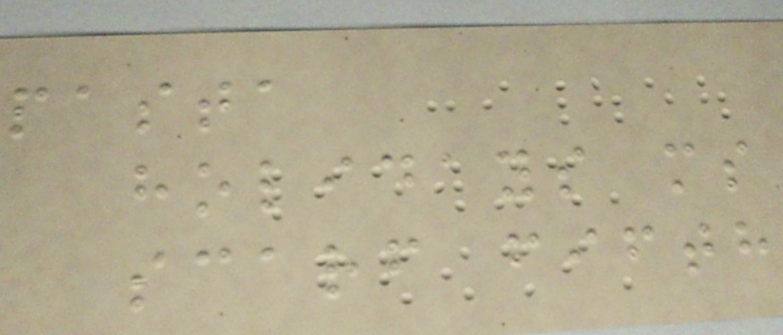pasta
holidays ms
scarf fifth
